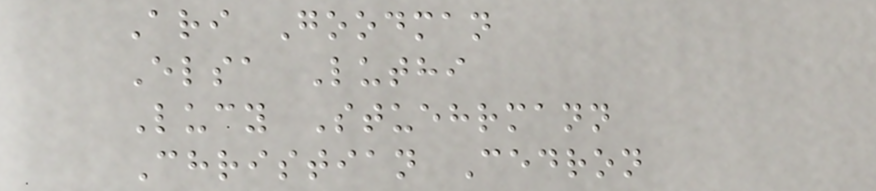Ari Goodman
Elsa Luthi
Lucy Stuehrmann
Christian Cedron
